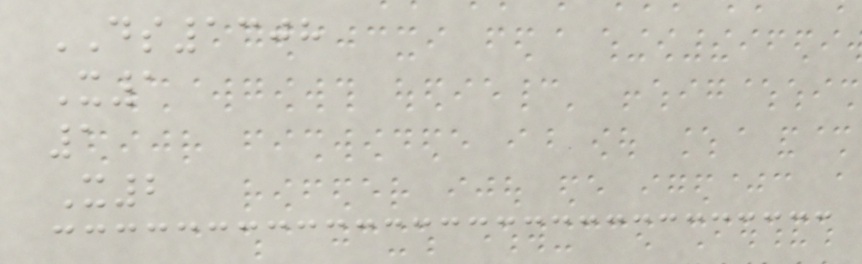DS1308
X1
1
X2
